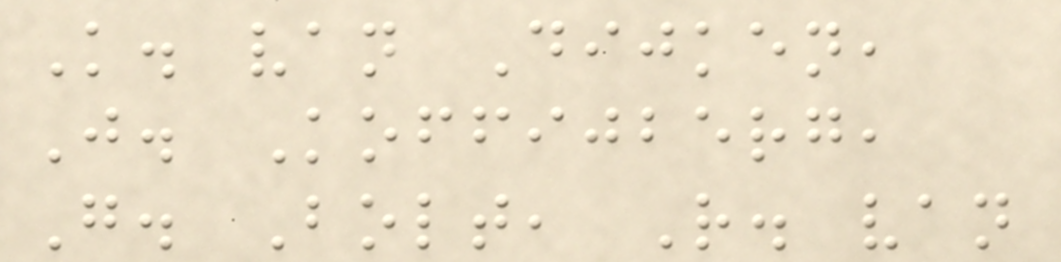K. van Dijken,
J. Koffijberg,
G. Bolt, R. van
